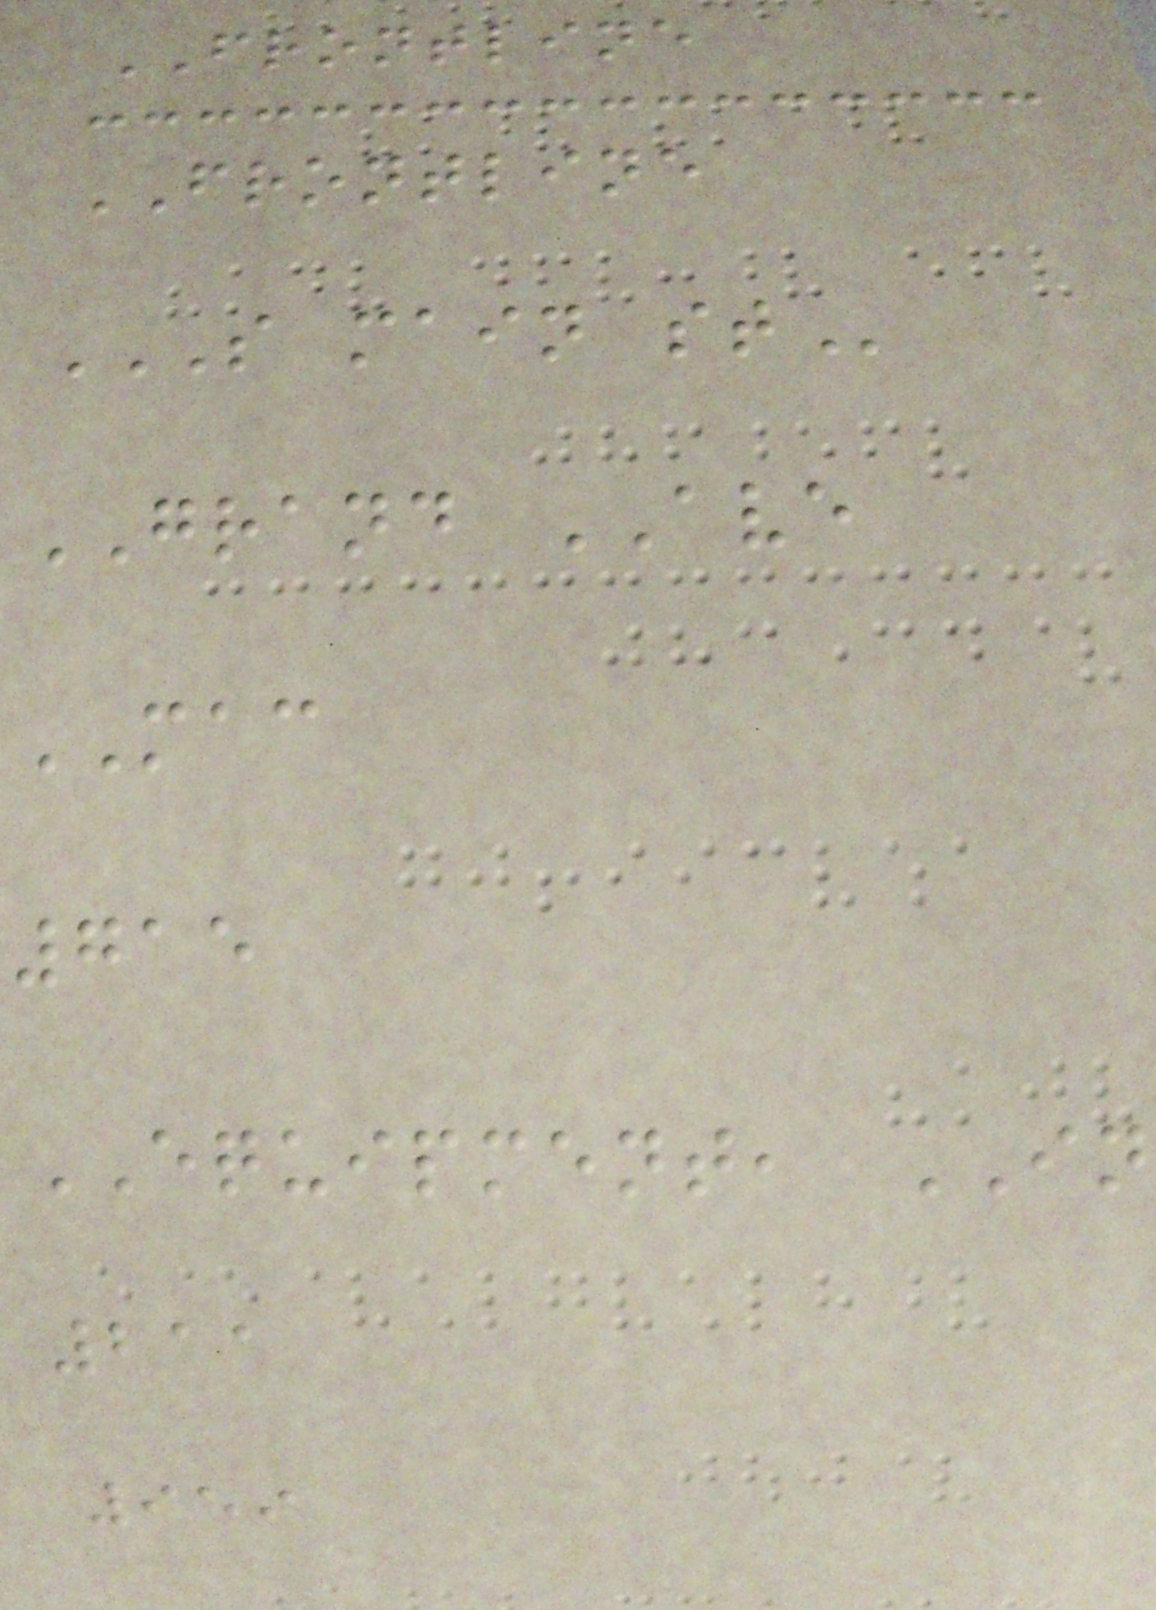FRONTLINE
FRONTLINE
S MAIN ST
GRAND AVE
MAC
715
EQUIPMENT, IN
211
959
